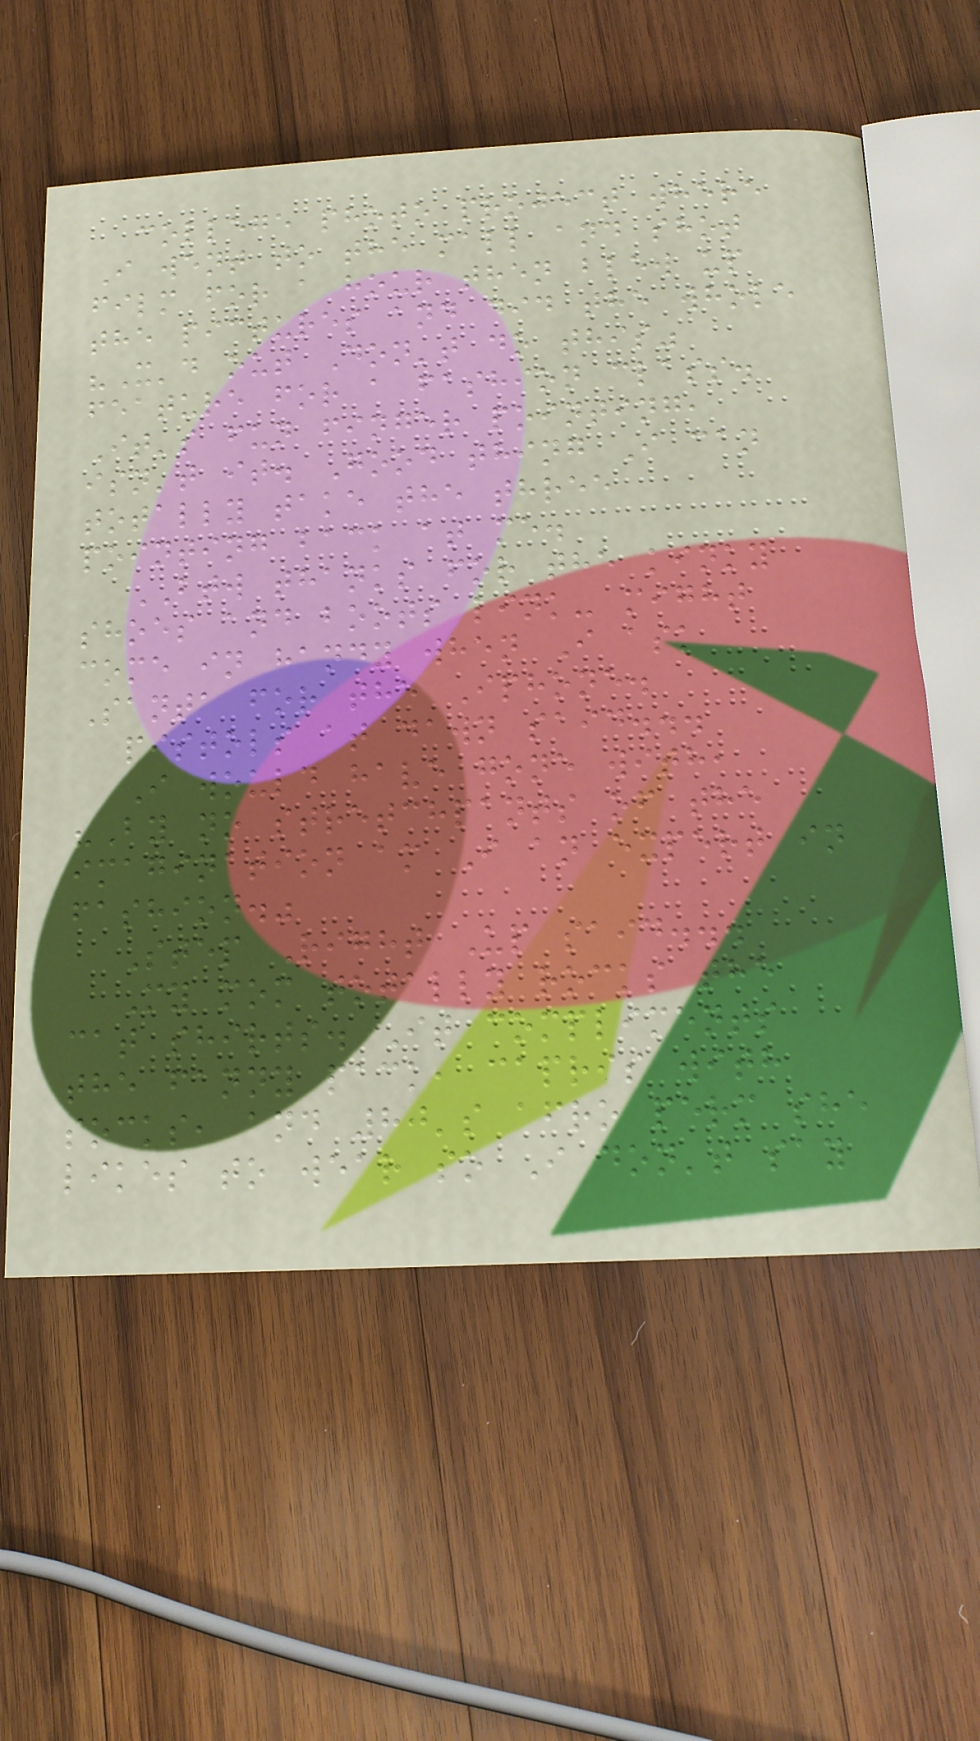college photo project where
I went to the mall and shot
film for a hour then blew up
the pictures and did the whole
"X'd out Don't do this"
feature for a fashion class.
It's fun finger pointing,
isn't it. Good thing I can
totally take the three
pointing back at me.
BTW thanks for the kinky
shoes and boots link- might
come in handy when I ask
Santa for the Iphone.
pistols at dawn said...
I would have gone with,
"By no stretchpants of the
imagination am I an expert in
fashion."
Step Right Up said...
My mom totally rocks the
cat shirts. It compliments
the fanny pack, capris with
socks, and 80's afro perm she
likes to wear so I don't say
